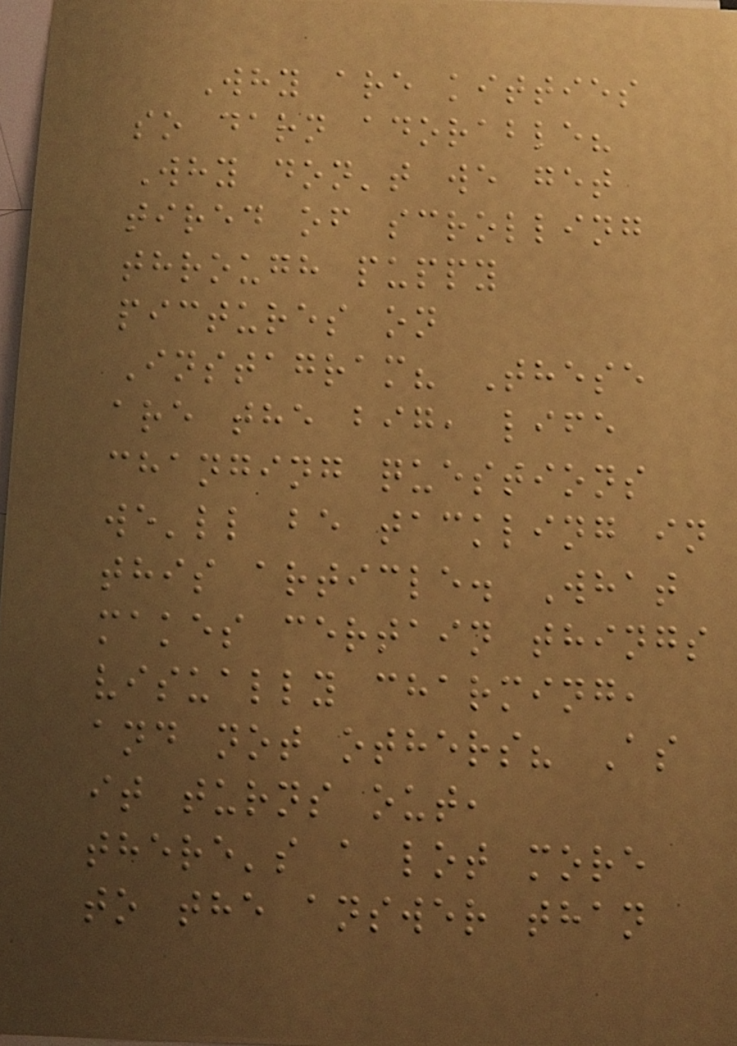Why are kitties
so darn adorable?
Why don't we get
tired of scrolling
through puppy
pictures on
Instagram? These
are the big, life
changing questions
we'll be tackling in
this article. What
makes certain things
visually charming,
and not others? As
it turns out,
there's a lot more
to the answer than
